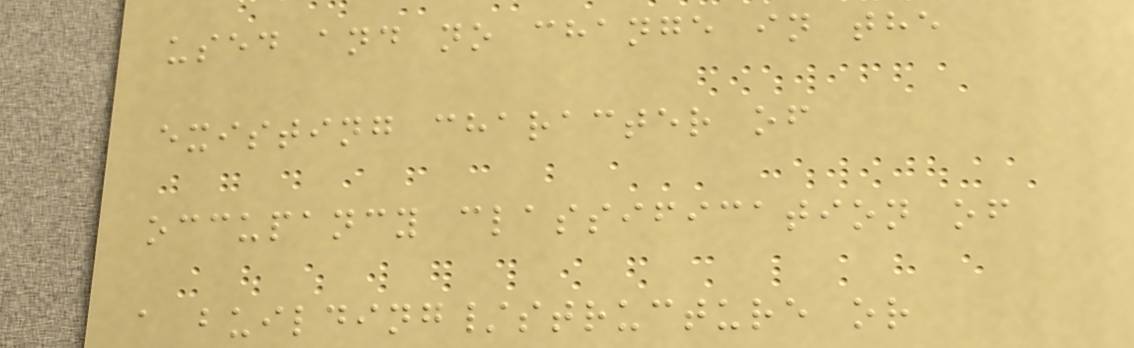used and no change in the
existing character of
occupancy classification of
a building/structure or
